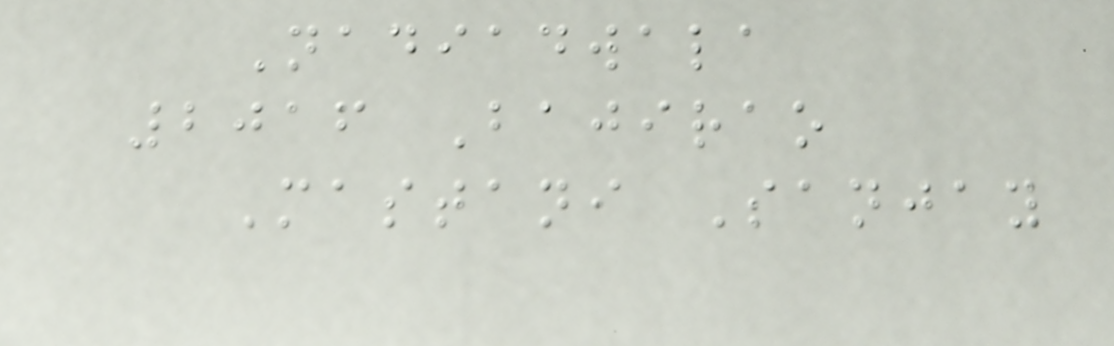Nadiadwala
2016 Bajirao
Mastani Sanjay
